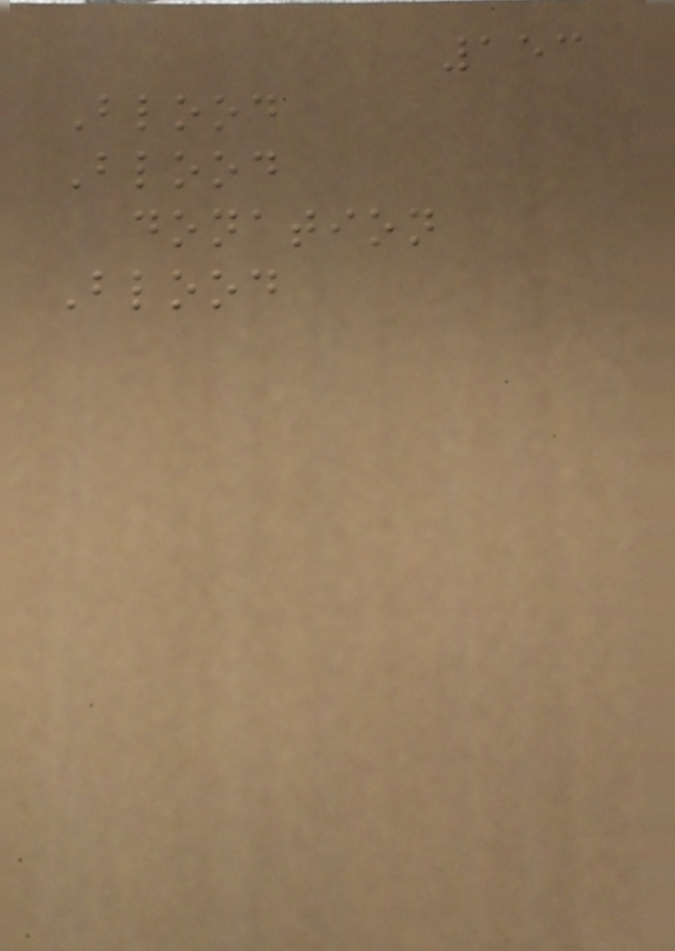153
Blood
Blood
donation
Blood
